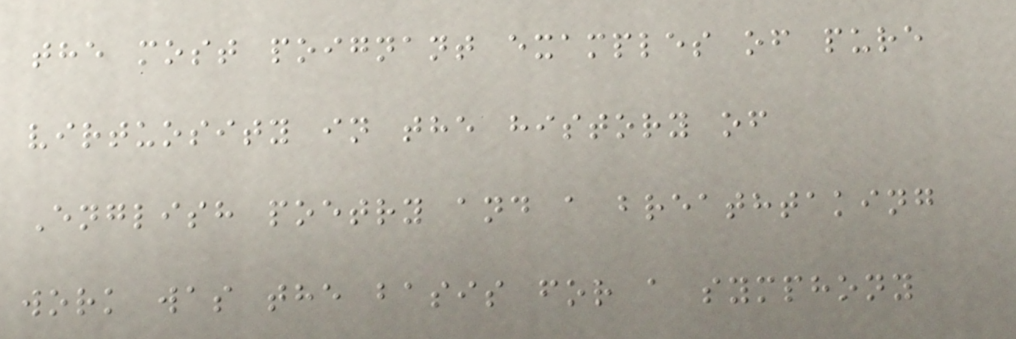the most poignant examples of pure
virtuosity in the history of
English poetry and a breathtaking
work was the basis for a symphony
